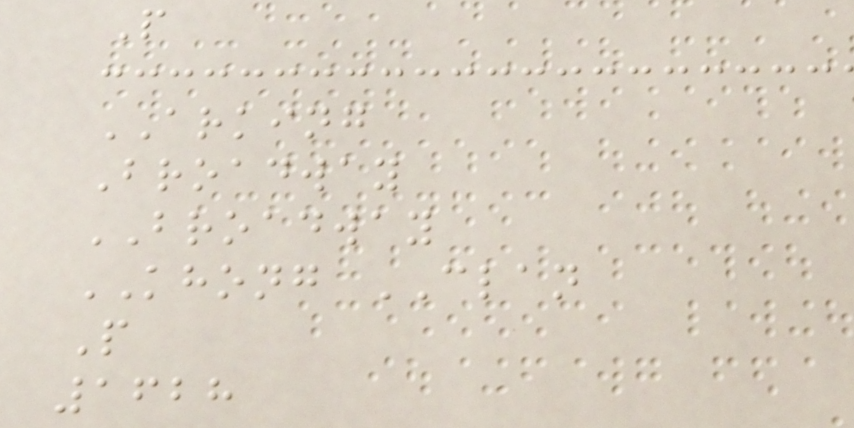P
ARKING
Broadway
BROADWAY
KHONG CLAN
P
1628
